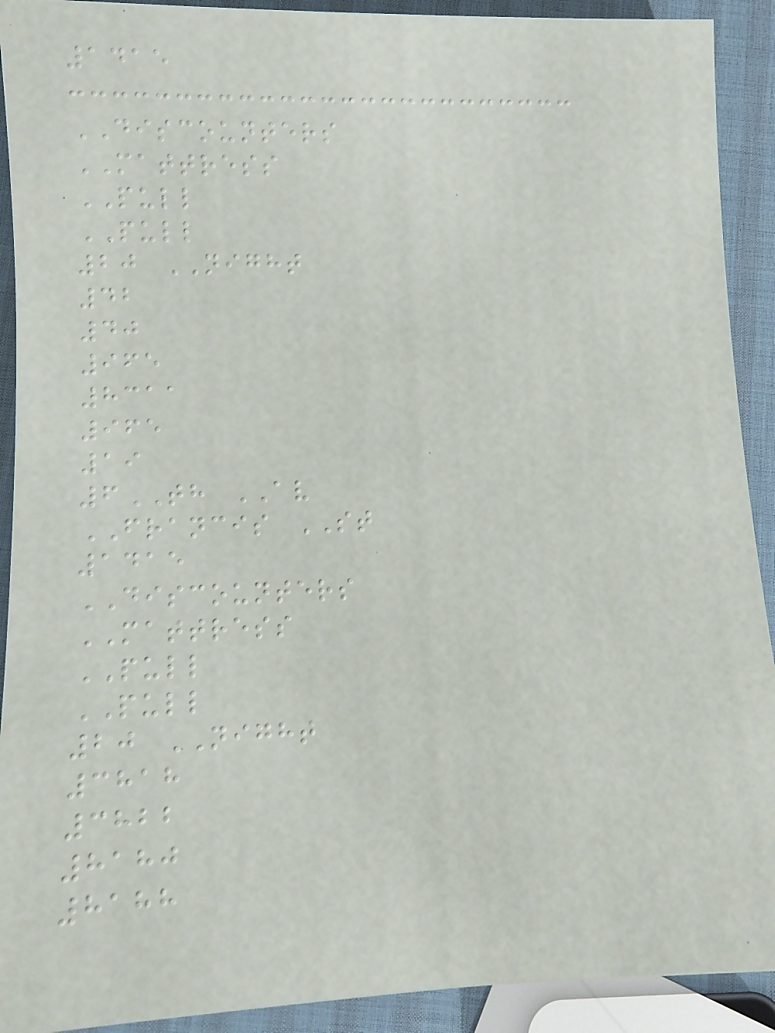1415
DISCOUNTERS
MATTRESS
PULL
PULL
20 NIGHT
42
40
965
8311
965
19
6TH AV
FRANCIS ST
1415
DISCOUNTERS
MATTRESS
PULL
PULL
20 NIGHT
3818
3822
8180
8188
